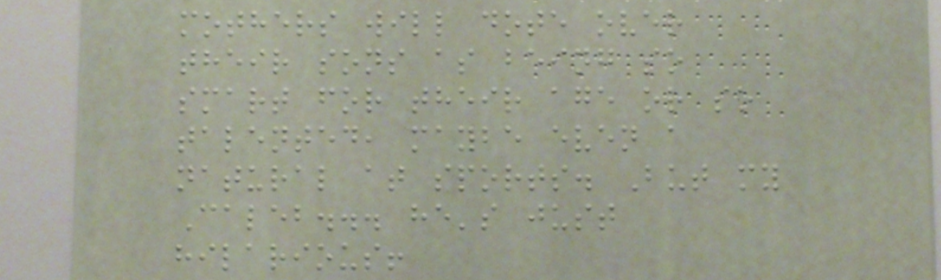mothers will dote over
their sons as being so
smart for their age or so
talented, maybe even a
natural at sports. But my
Caleb... he's just
hilarious!
